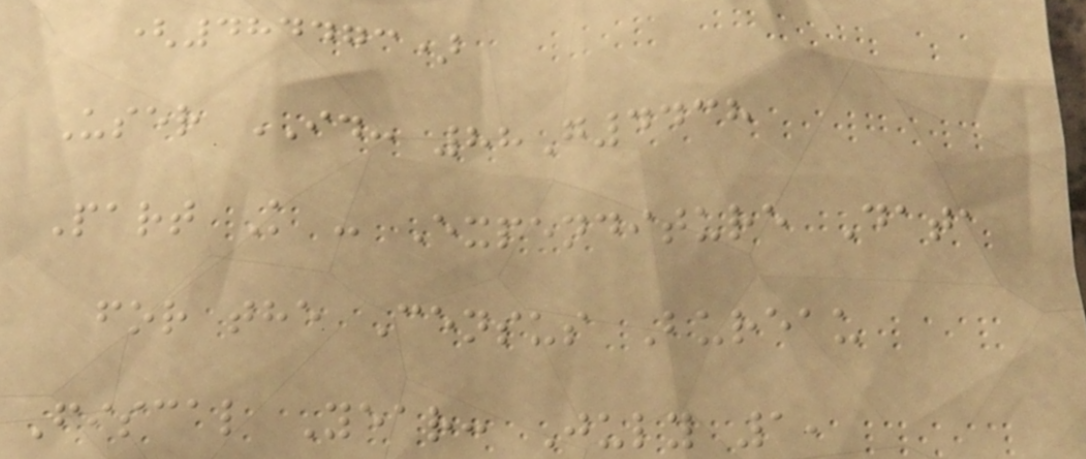(484473)
User ID: 88G4438
Part K - Expenditure Data
for the Census Bureau
Fiscal Year: July 1,
